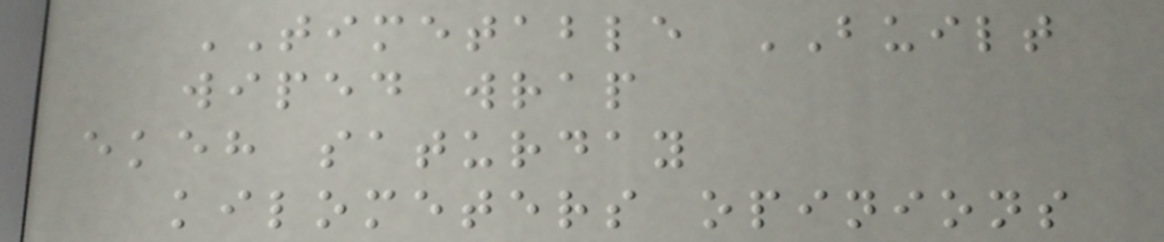TIMETABLE BUILT
wiped wrap
ekeh saturday
kilometers opinions
